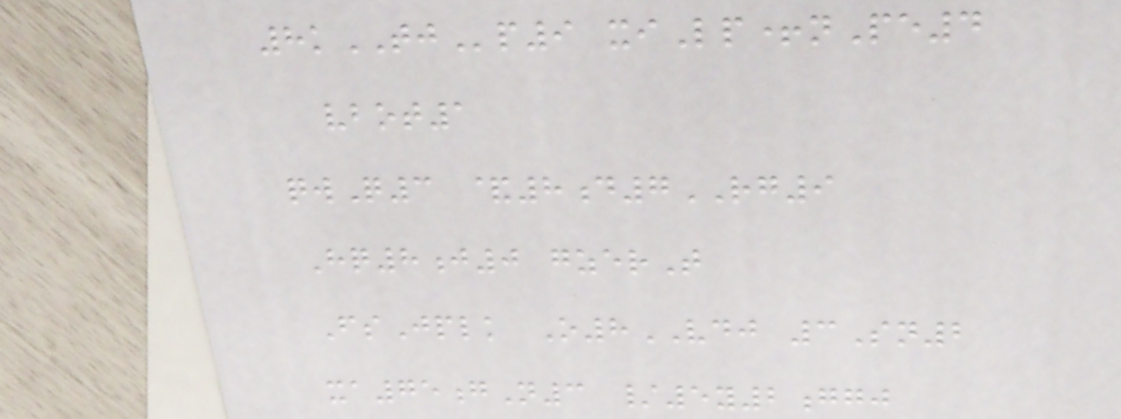8kTJp9 xiLp+nPe4
vbot1
qwQ3 &8d7RG9
Hq8j0 gzerT
FsJplk O8VDJ 3Sn2
xa75gN3 /5y2ggj
